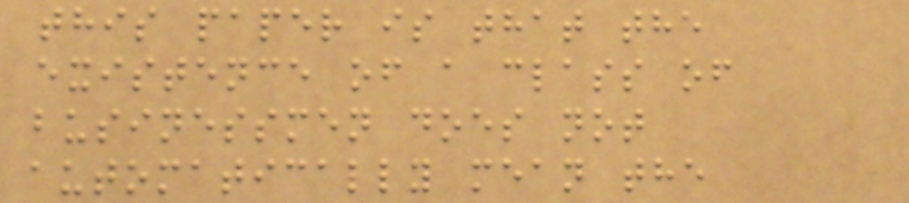this paper is that the
existence of a class of
businessmen does not
automatically mean the
